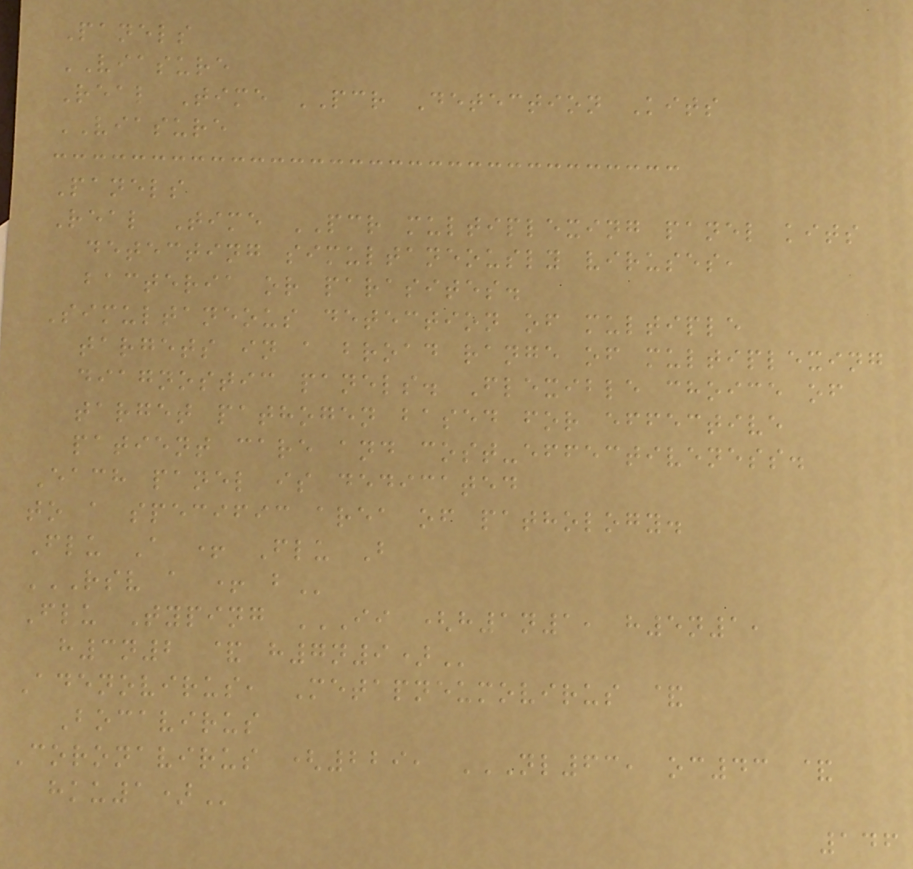Panels
VIASURE
Real Time PCR Detection Kits
VIASURE
Panels
Real Time PCR multiplexing panel kits
detecting simultaneously viruses,
bacteria or parasites.
Simultaneous detection of multiple
targets in a broad range of multiplexing
diagnostic panels. Flexible choice of
target pathogen based for effective
patient care and cost-effectiveness.
Each panel is dedicated
to a specific area of pathology.
Flu A + Flu B
RSV A + B
Flu Typing II (H1N1, H5N1,
H3N2 & H7N9)
Adenovirus, Metapneumovirus &
Bocavirus
Coronavirus (229, NL63, OC43 &
HKU1)
146
